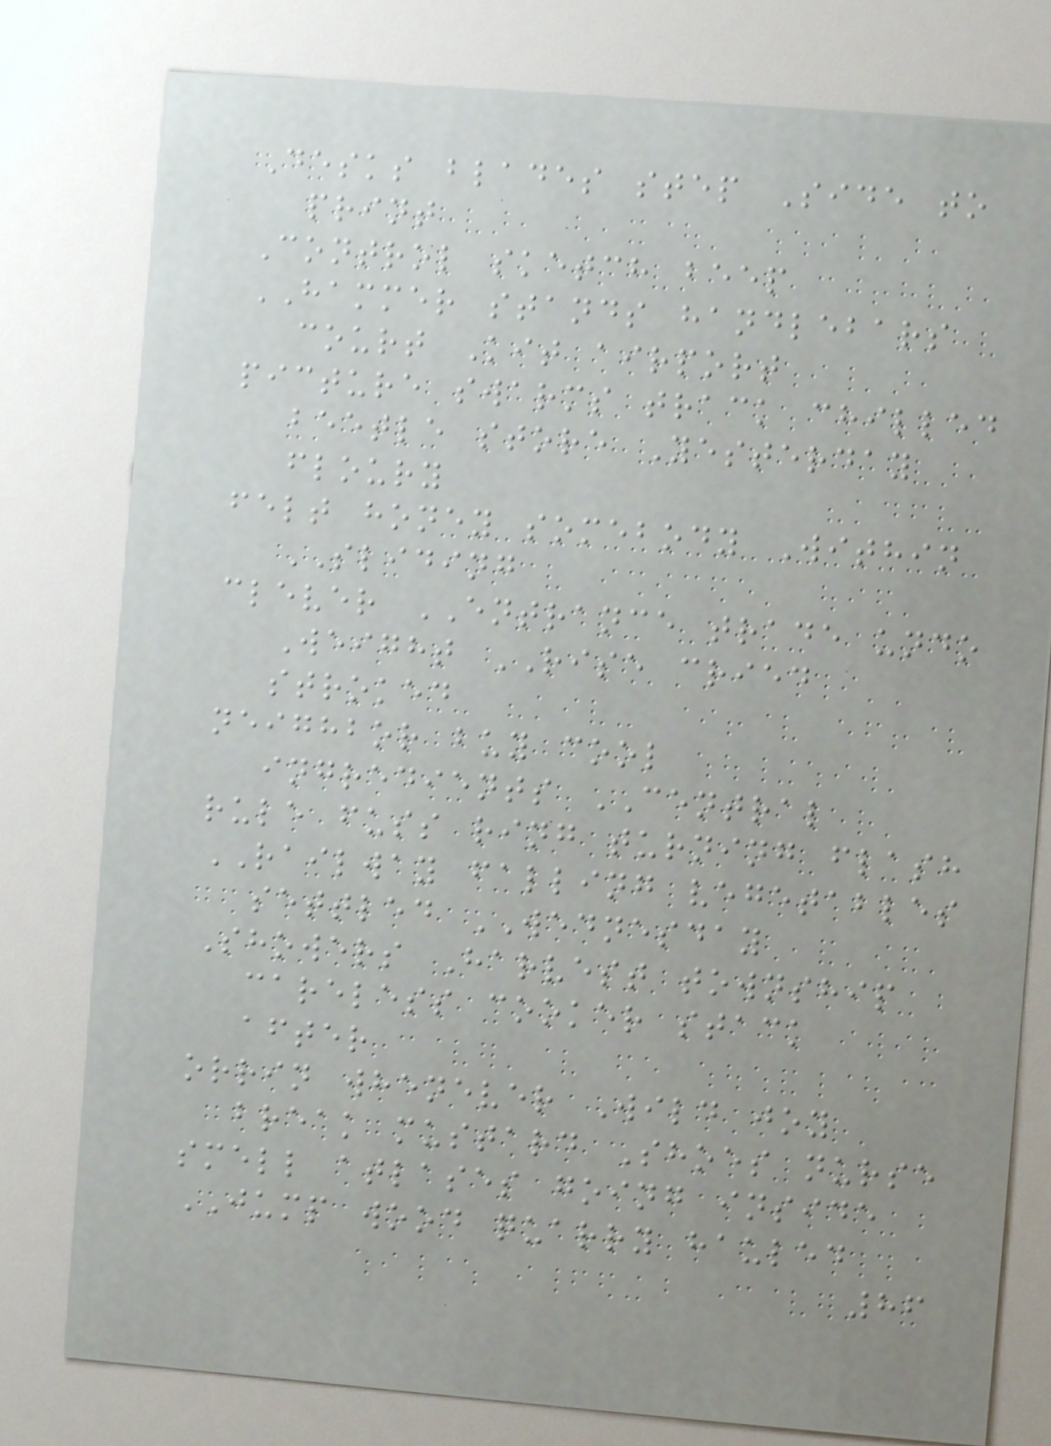Desks blades step Side to
print
Control sketch beep
HAMMER stands handlebars
court Kit airport
picture swarms track chilled
beetle store Yesterday
floury
felt honey somebody Within
SLIDING
clever ENTRANCE trade undo
Weight RISE cried
stroked
neighbor buy cool
ingredients CENTRAL
rule fuss ring turning flash
RAILWAY falling vegetables
settled WEDNESDAY
Showers Harvest township
careless cooker stack
after
orrin whenever Wild joy
break mustard Shoes nurse
smell atlases going inside
JUMP wood quarry hauled
86
